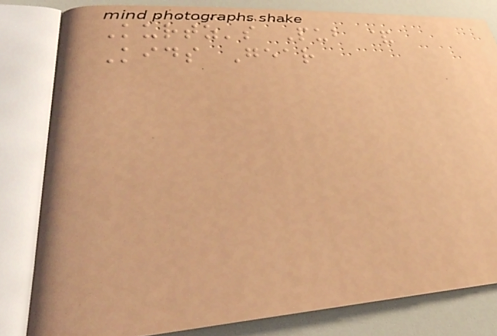Kurtz's Pub &
Kids Gear
